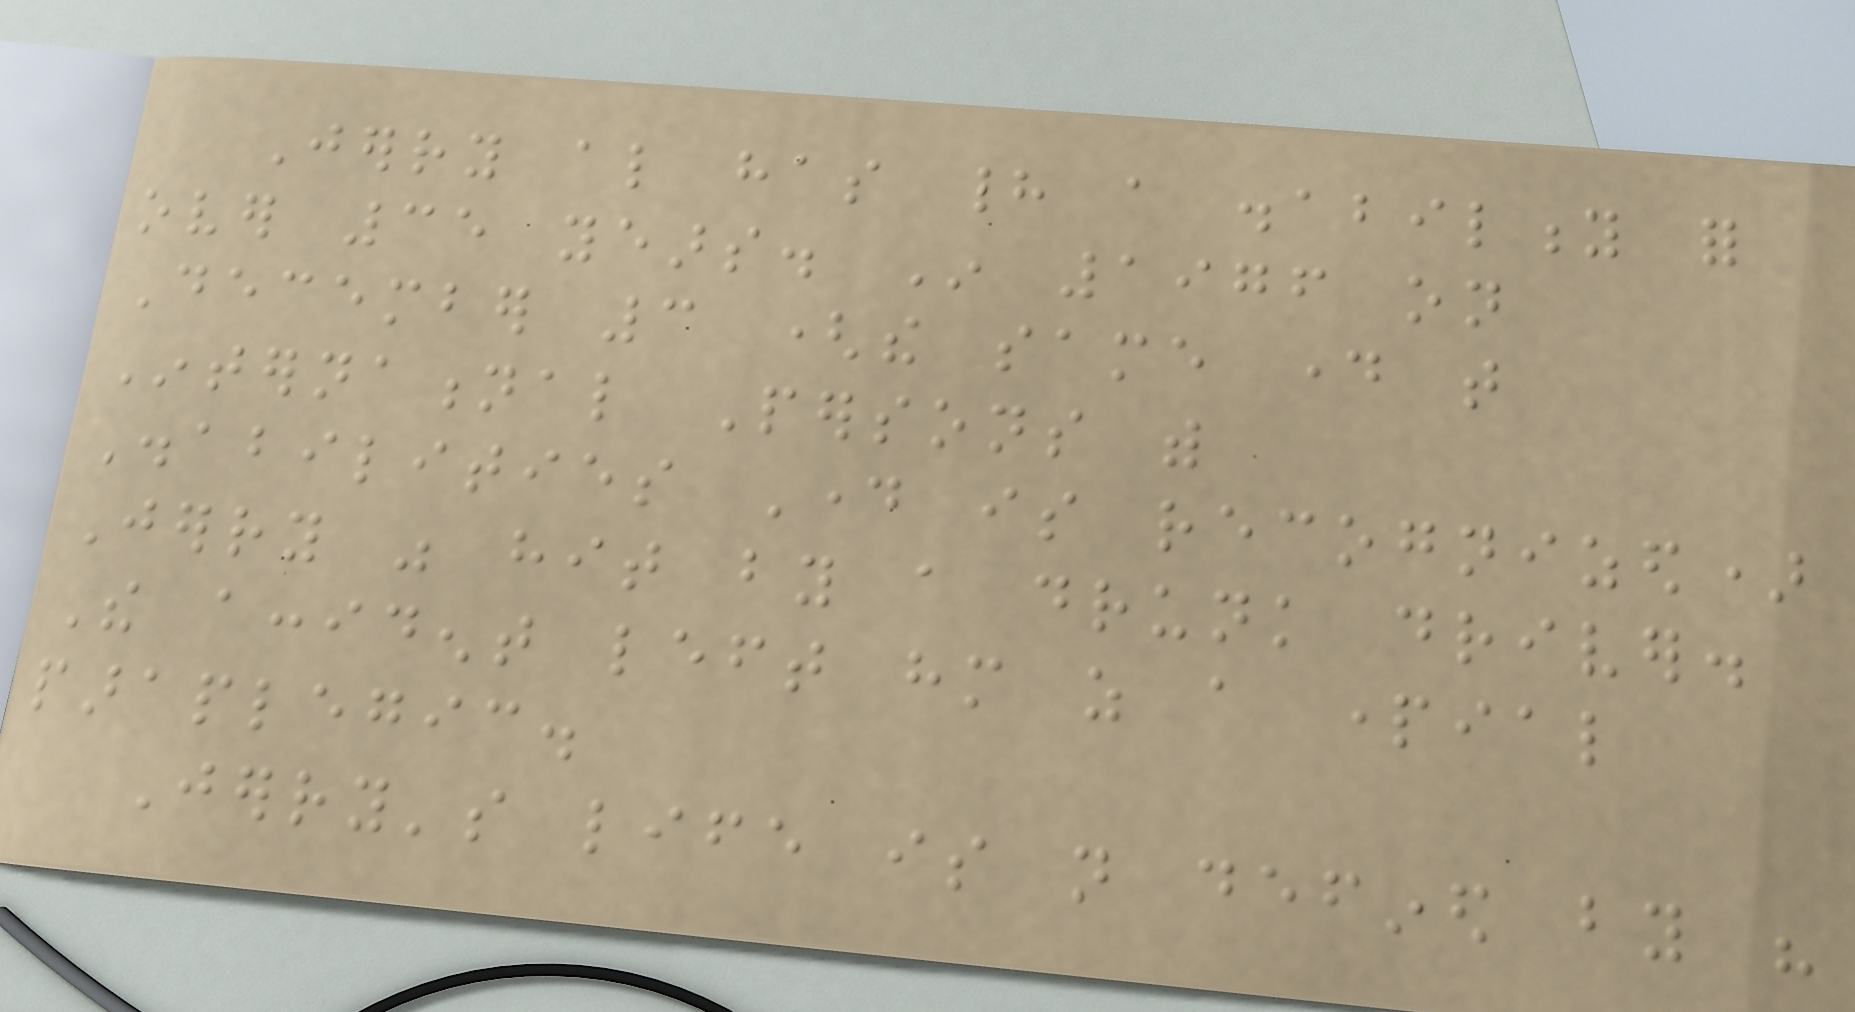Jerry also has had a disability for
over 35 years. In 1976 on
December 3 (the same day that
International Persons with
Disabilities Day is recognized)
Jerry was hit by a drunk driver.
The accident left him as a partial
paraplegic.
Jerry's life is not defined by his
